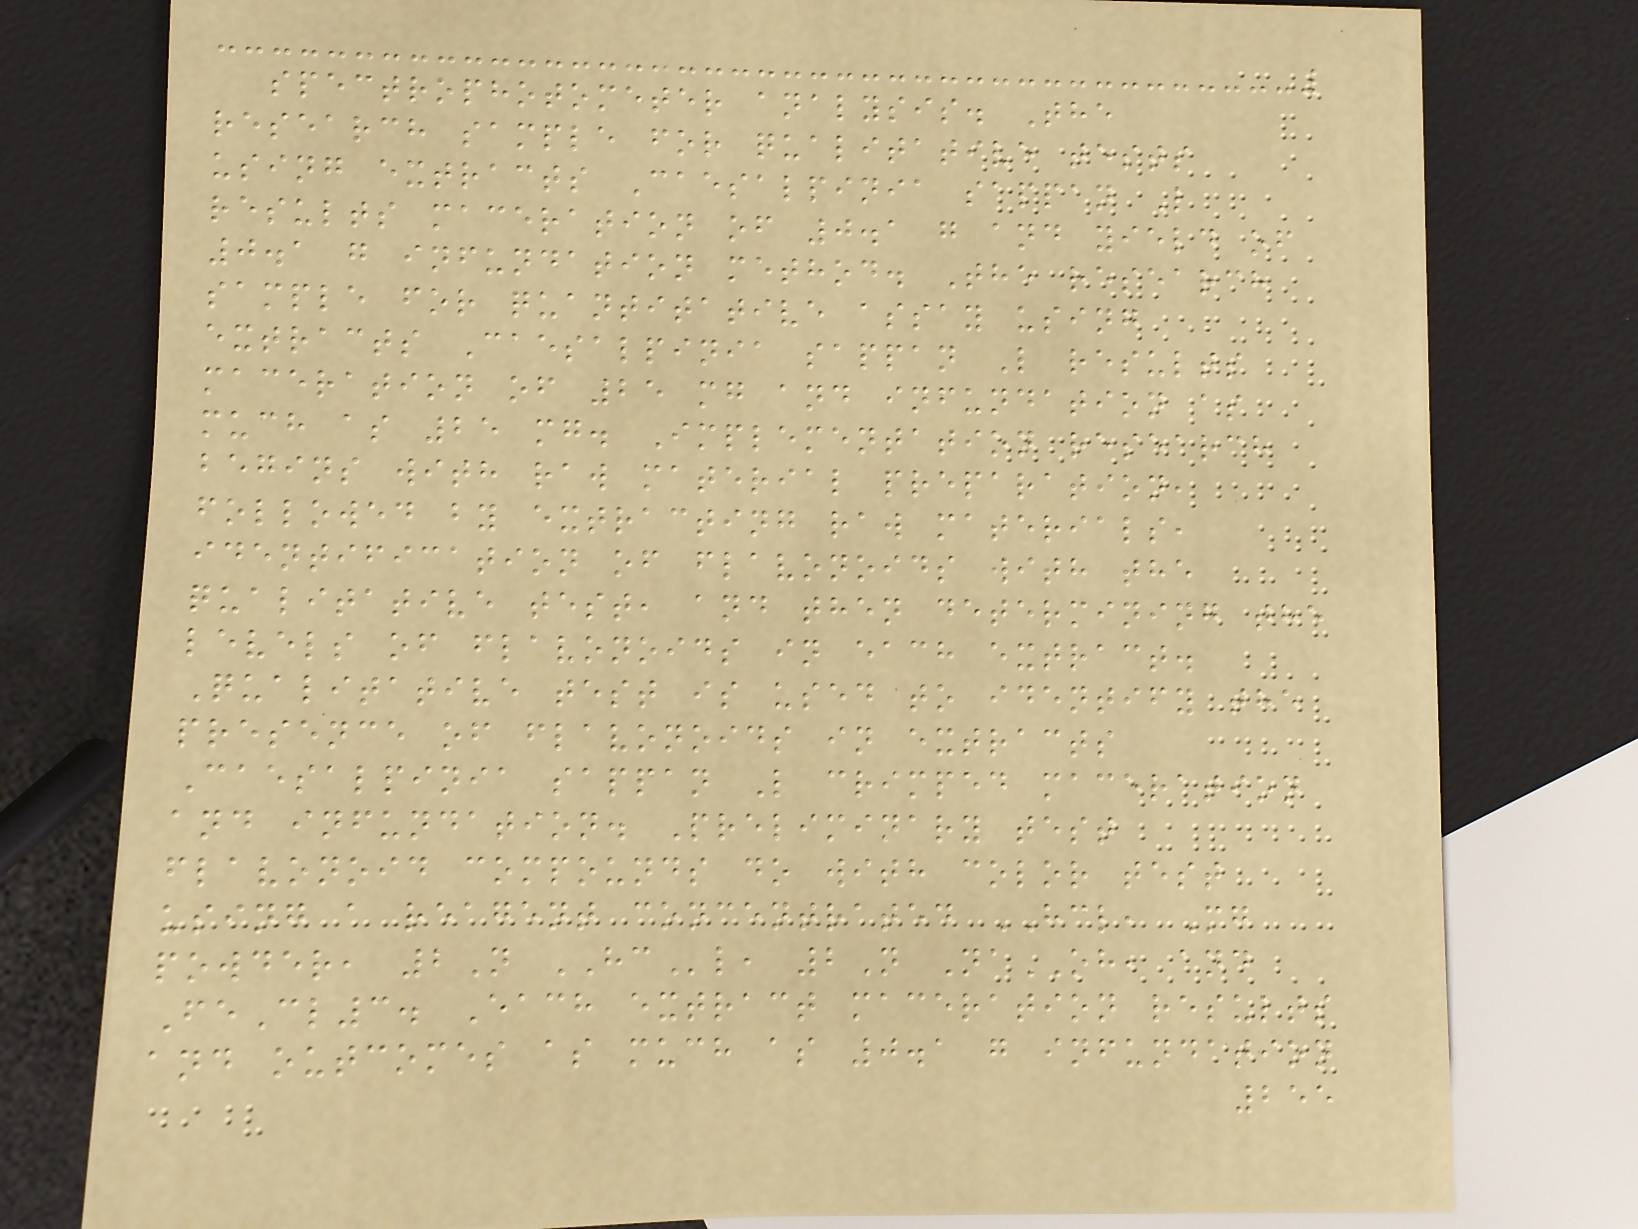spectrophotometer analysis. The
research sample for qualitative tests
using extracts Caesalpinia sappan L
results maceration of 0.1 g and yield of
0.1 g infundation method. The research
sample for quantitative assay using
extracts Caesalpinia sappan L results
maceration of 25 mg and infundation as
much as 25 mg. Implementation research
begins with raw material preparation,
followed by extracting raw materials,
identification of flavonoids with the
qualitative test, and then determining the
levels of flavonoids in each extract.
Qualitative test is used to identify the
presence of flavonoids in extracts
Caesalpinia sappan L crimped maceration
and infundation. Preliminary test
flavonoid compounds do with color test
using a reagent concentrated HCL, Mg
powder, 2N HCl, 2N NaOH, and
FeCl3. Each extract maceration results
and outcomes as much as 0.1 g infundation
255
